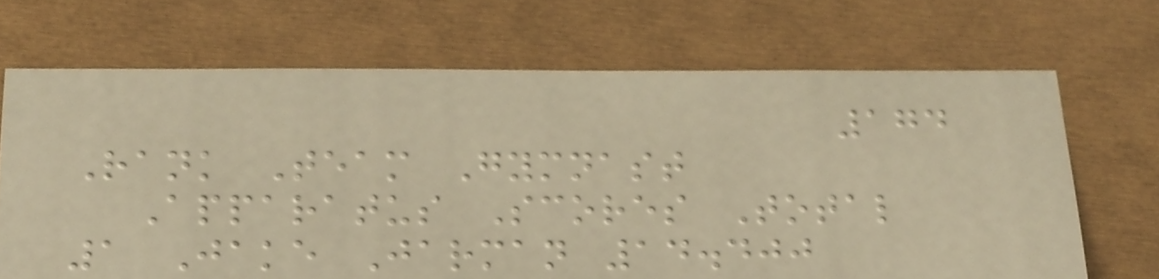174
Rank Team Gymnast
Apparatus Scores Total
1 Jake Jarman 14.400
